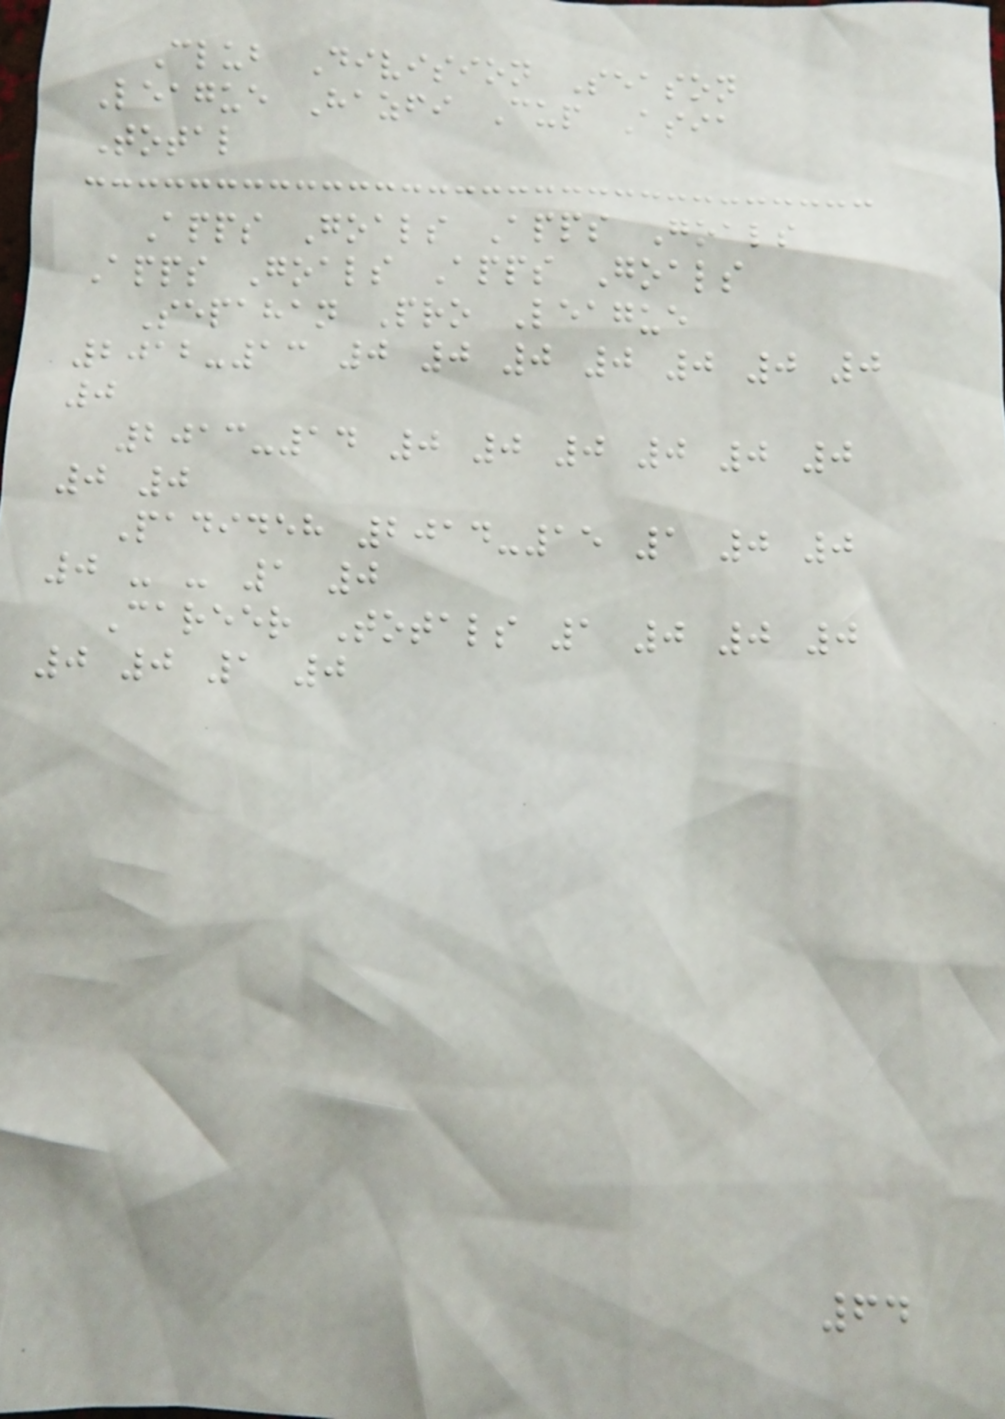Club Division Season
League Hazfi Cup Asia
Total
Apps Goals Apps Goals
Apps Goals Apps Goals
Sepahan Pro League
2012-13 0 0 0 0 0 0 0
0
2013-14 0 0 0 0 0 0
0 0
Padideh 2014-15 1 0 0
0 - - 1 0
Career Totals 1 0 0 0
0 0 1 0
64
